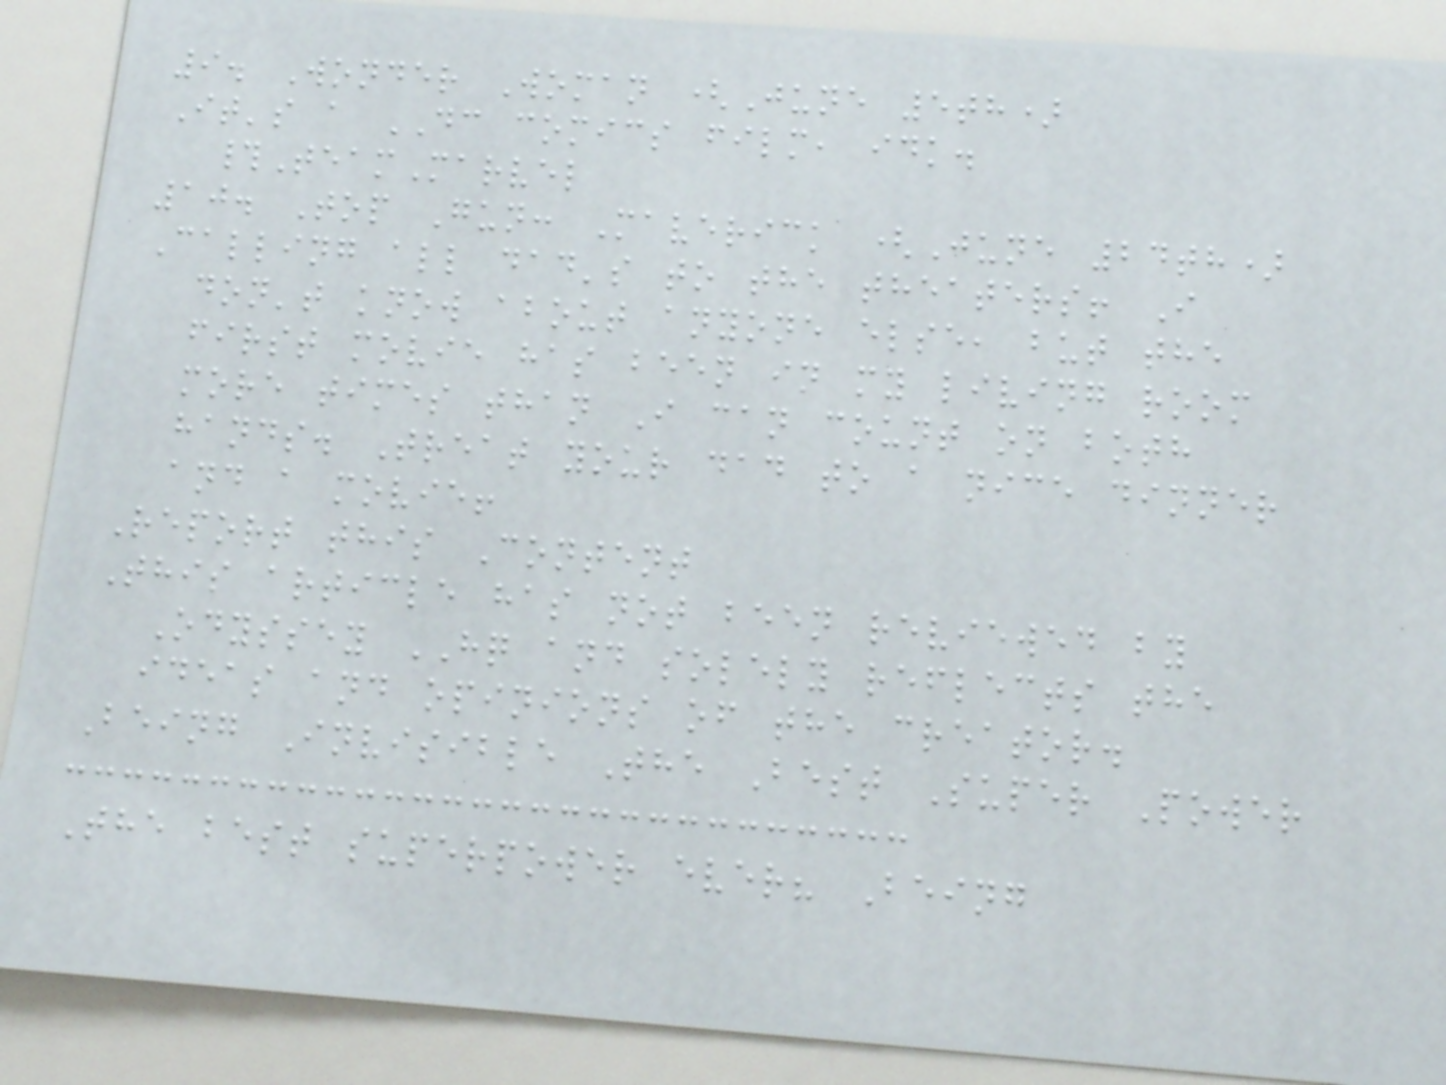9. Wonder Woman (June 5th)
It's a DC comics film, idk.
#TeamMarvel
10. Top Gun: Maverick (June 24th)
Calling all dad's to the theaters! I
don't know about anyone else, but the
first movie has been in my living room
more times than I can count on both
hands. Treat your dad to a nice dinner
and a movie!
Report this Content
This article has not been reviewed by
Odyssey HQ and solely reflects the
ideas and opinions of the creator.
Being Invisible The Best Super Power
The best superpower ever? Being
